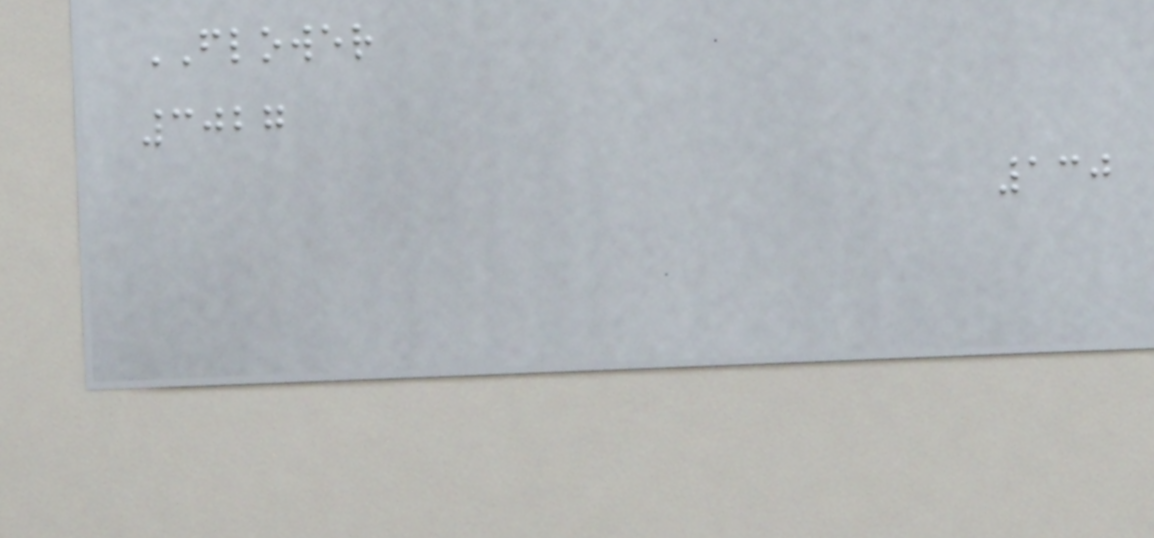FLOWER
3027
130
